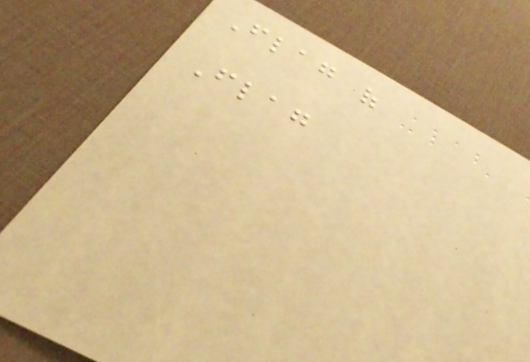Flag of
Flag
